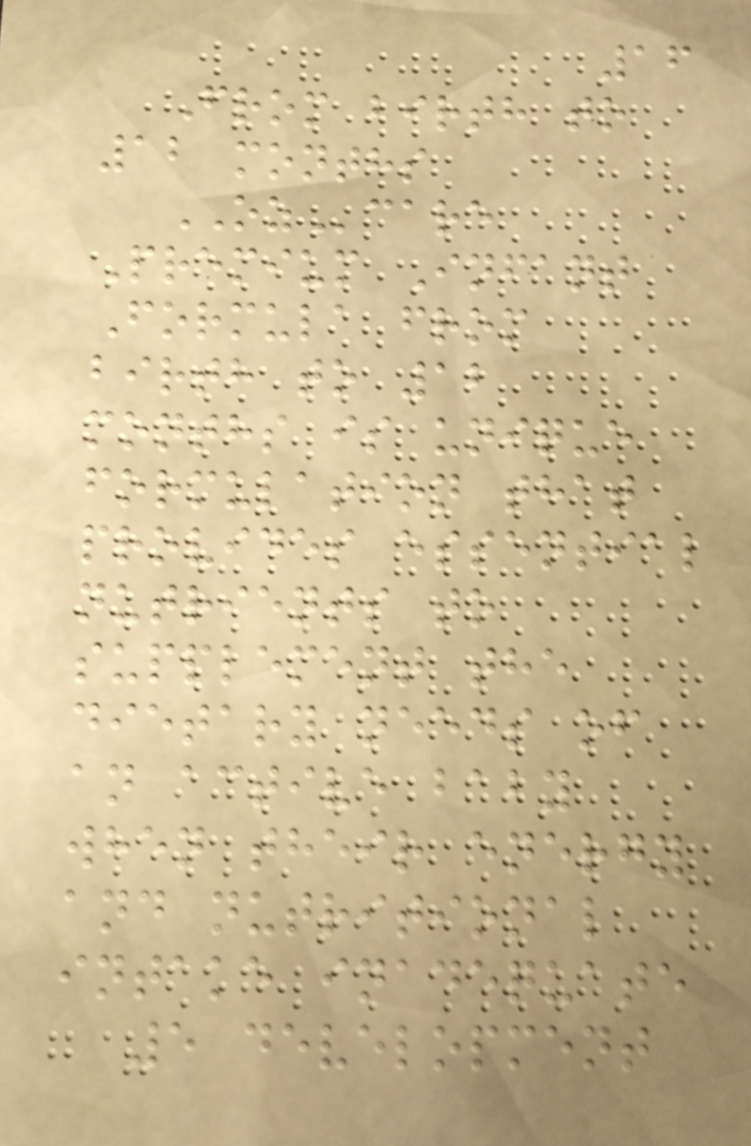16
From birth to
12 months
OZcare
Premium Infant
Formula from
birth to 12
months is unique
formulation that
provides essential
nutrients to
supplement the
dietary needs of
an active baby
when their energy
and nutritional
intake inadequate
5 development
